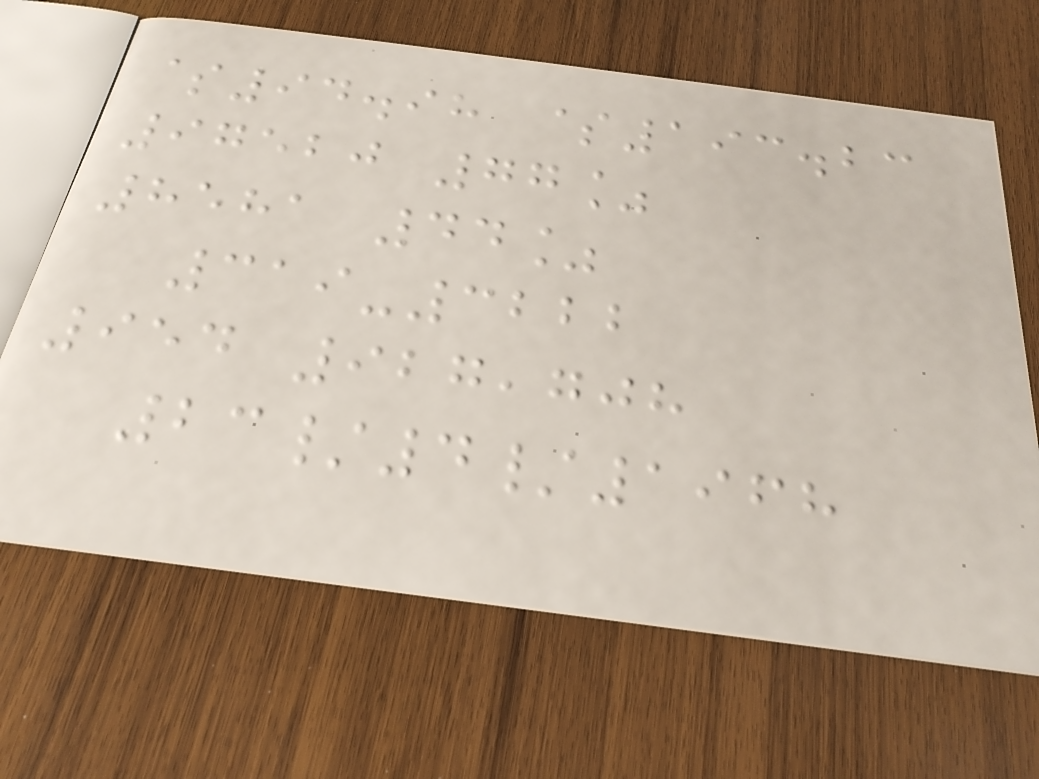$94.98 $193.23
97520 77%
8581 44%
319-3222
954 927,708
23/4/1968
